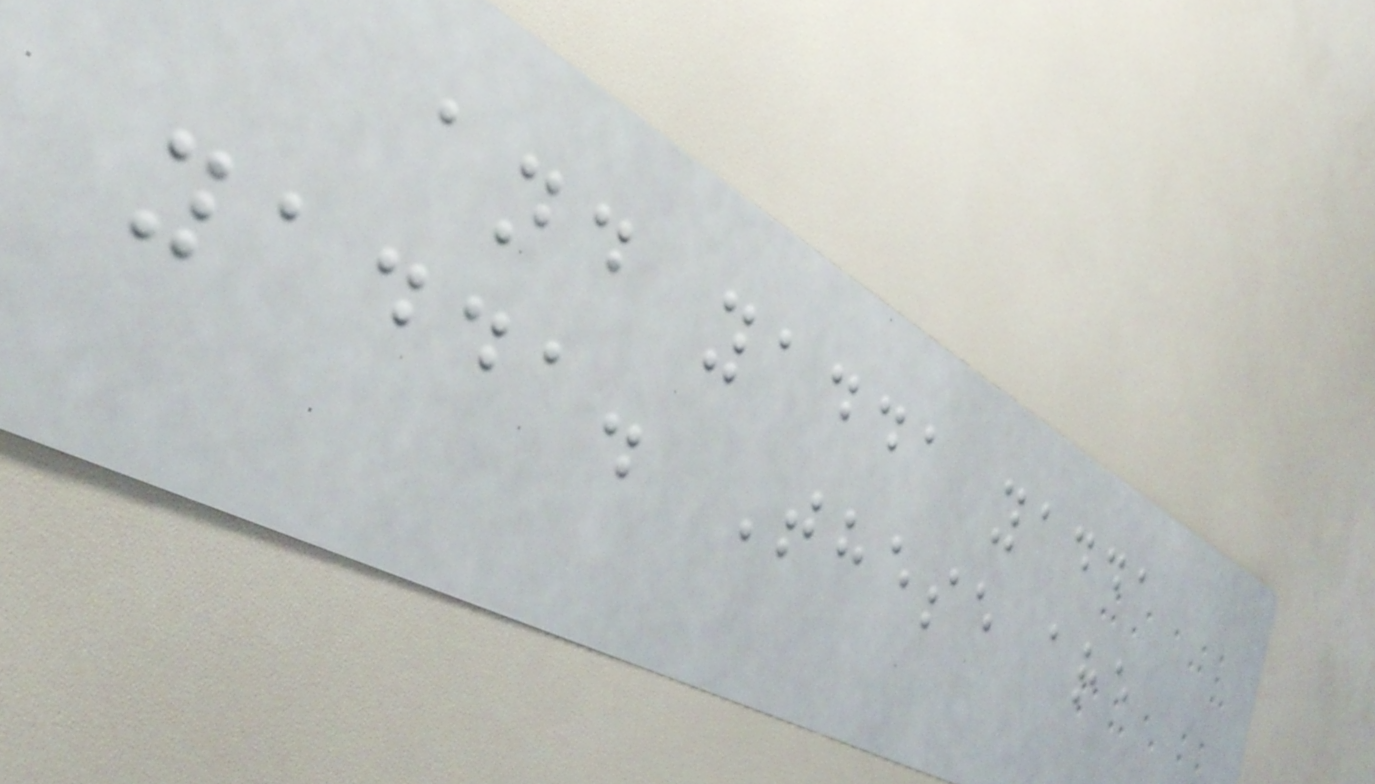and yadda yadda
yadda. These are
